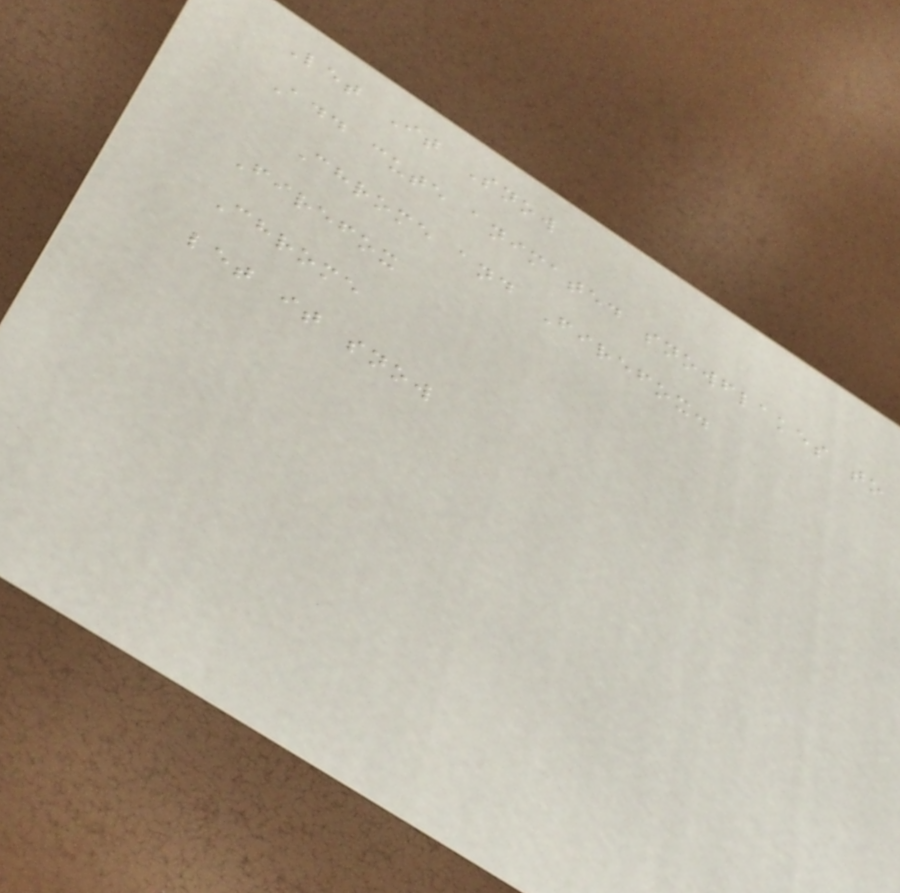Let It Snow
Add cute animated snowflakes to
Chrome and Firefox.
Firefox
Chrome
let it snow
